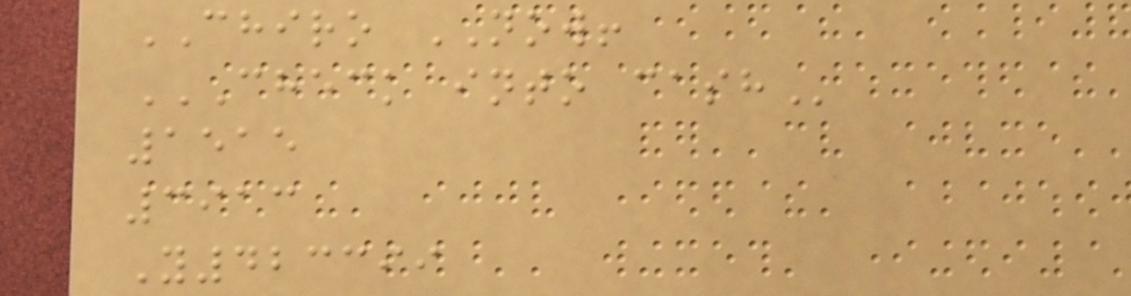CHIRO NOW!
CHECK INTO CASH
1515
3913
Y423399
